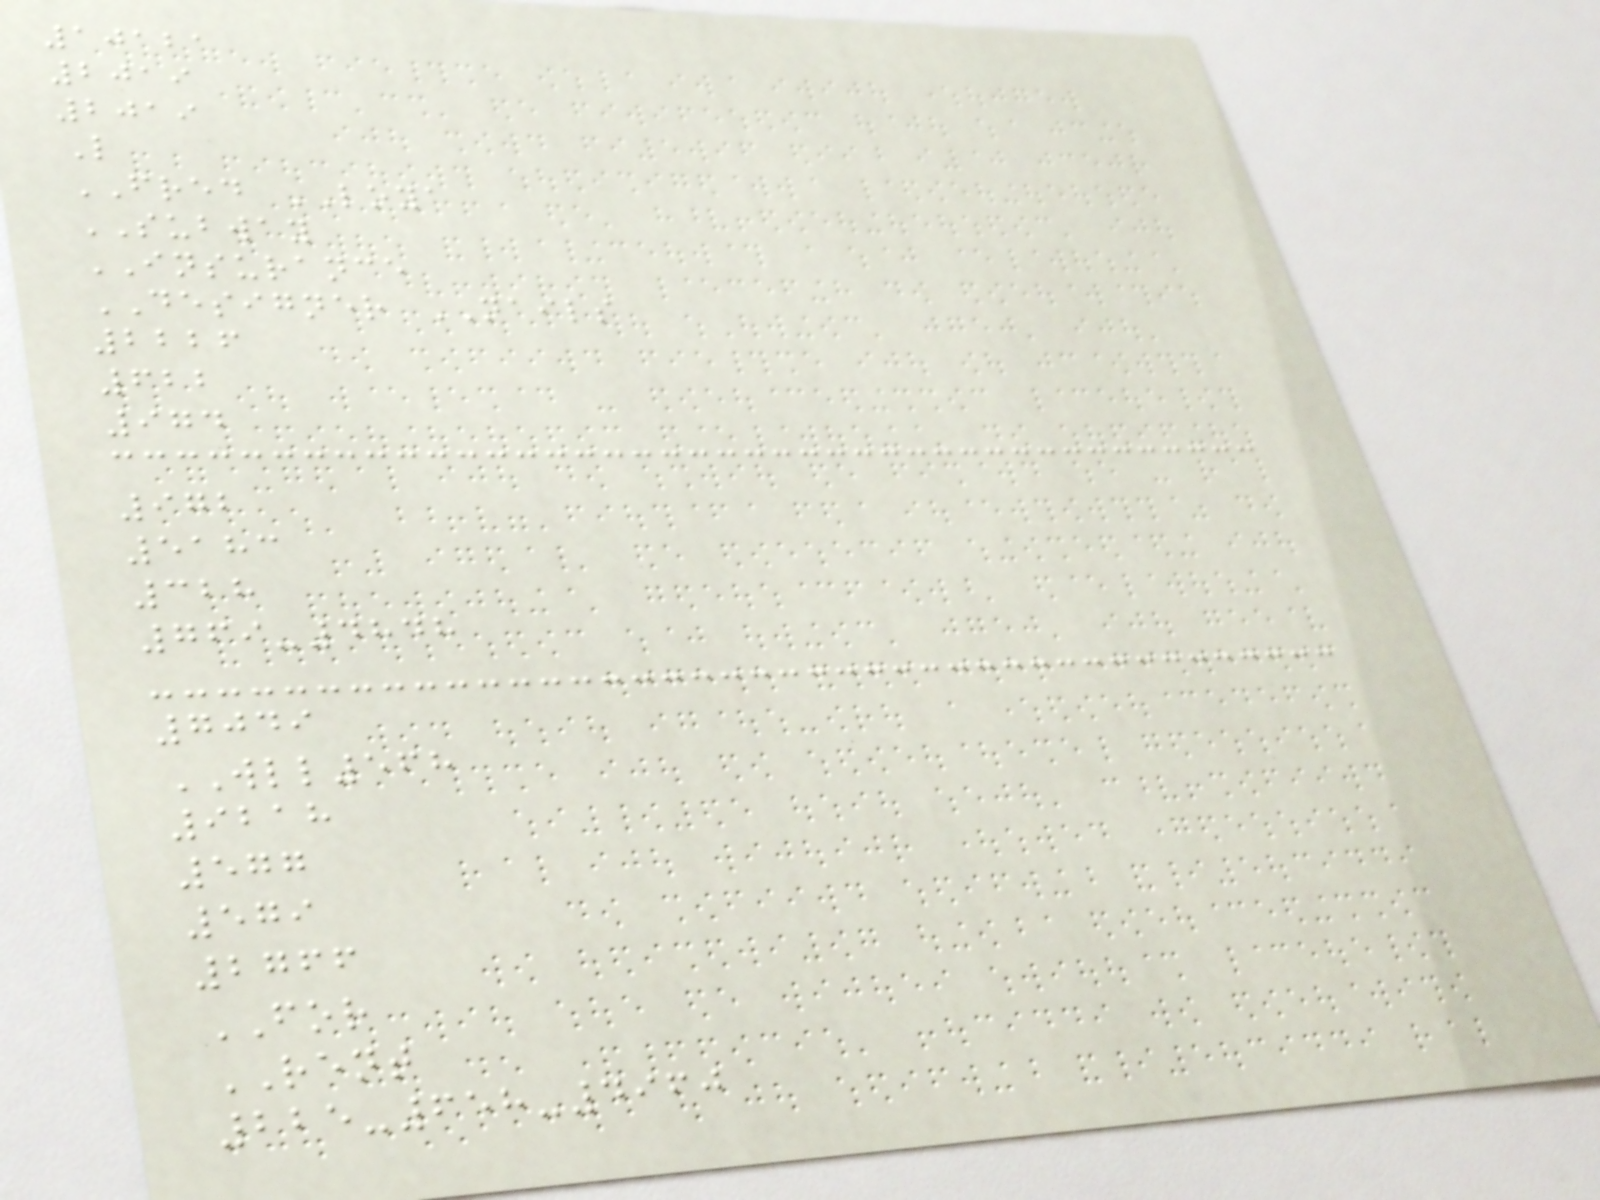10121
2019
2019
L
FRED LOYA
SUBWAY
INSURANCE
DESIGNER NAILS
2226
622
974
972
5183
328
769-4848
7049
WLL568
9218
577
579
2766
FOR
RENT
225-658-4960
